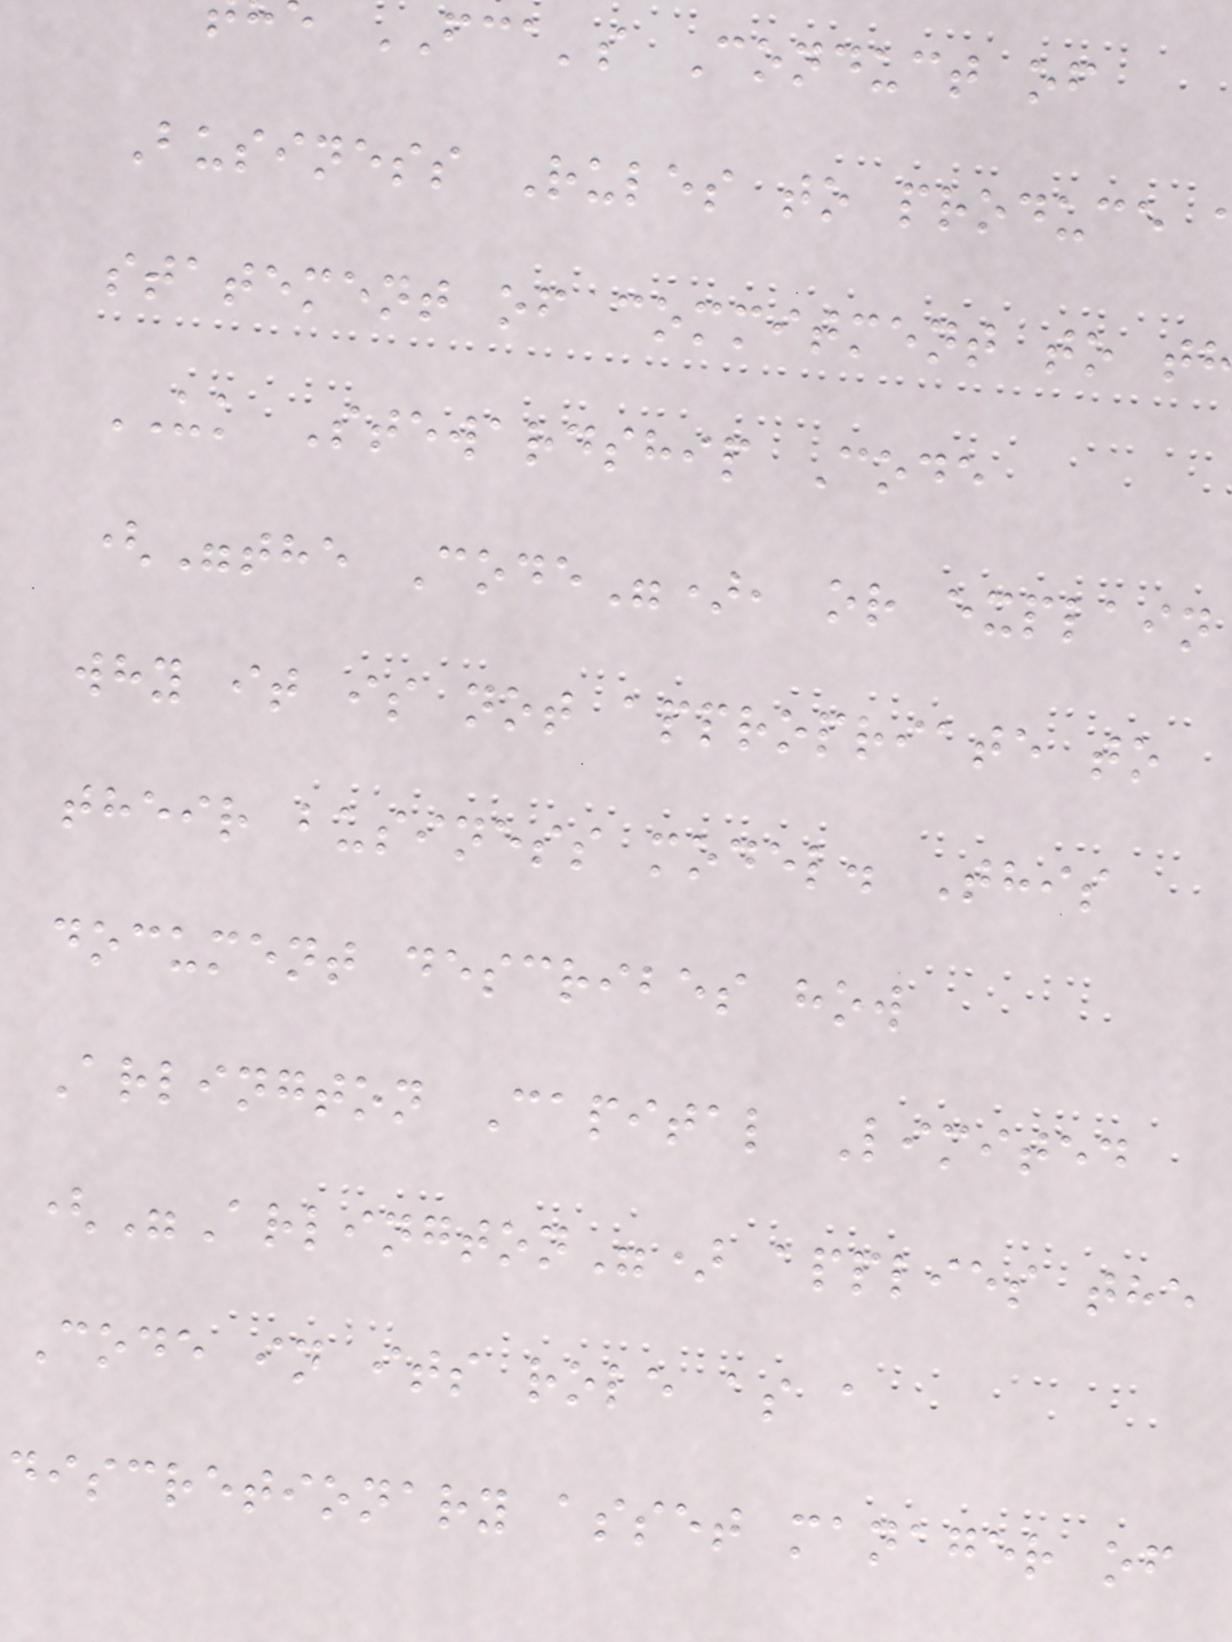FCA's Conduct of
Business Rules to produce
statement of commitment to t
UK Stewardship Code
("the Code"), or explain
why it is not appropriate to
their business model. This
document describes how
Arlington Capital Limited
("Arlington") applies the
Code in its role as a
discretionary asset manager of
